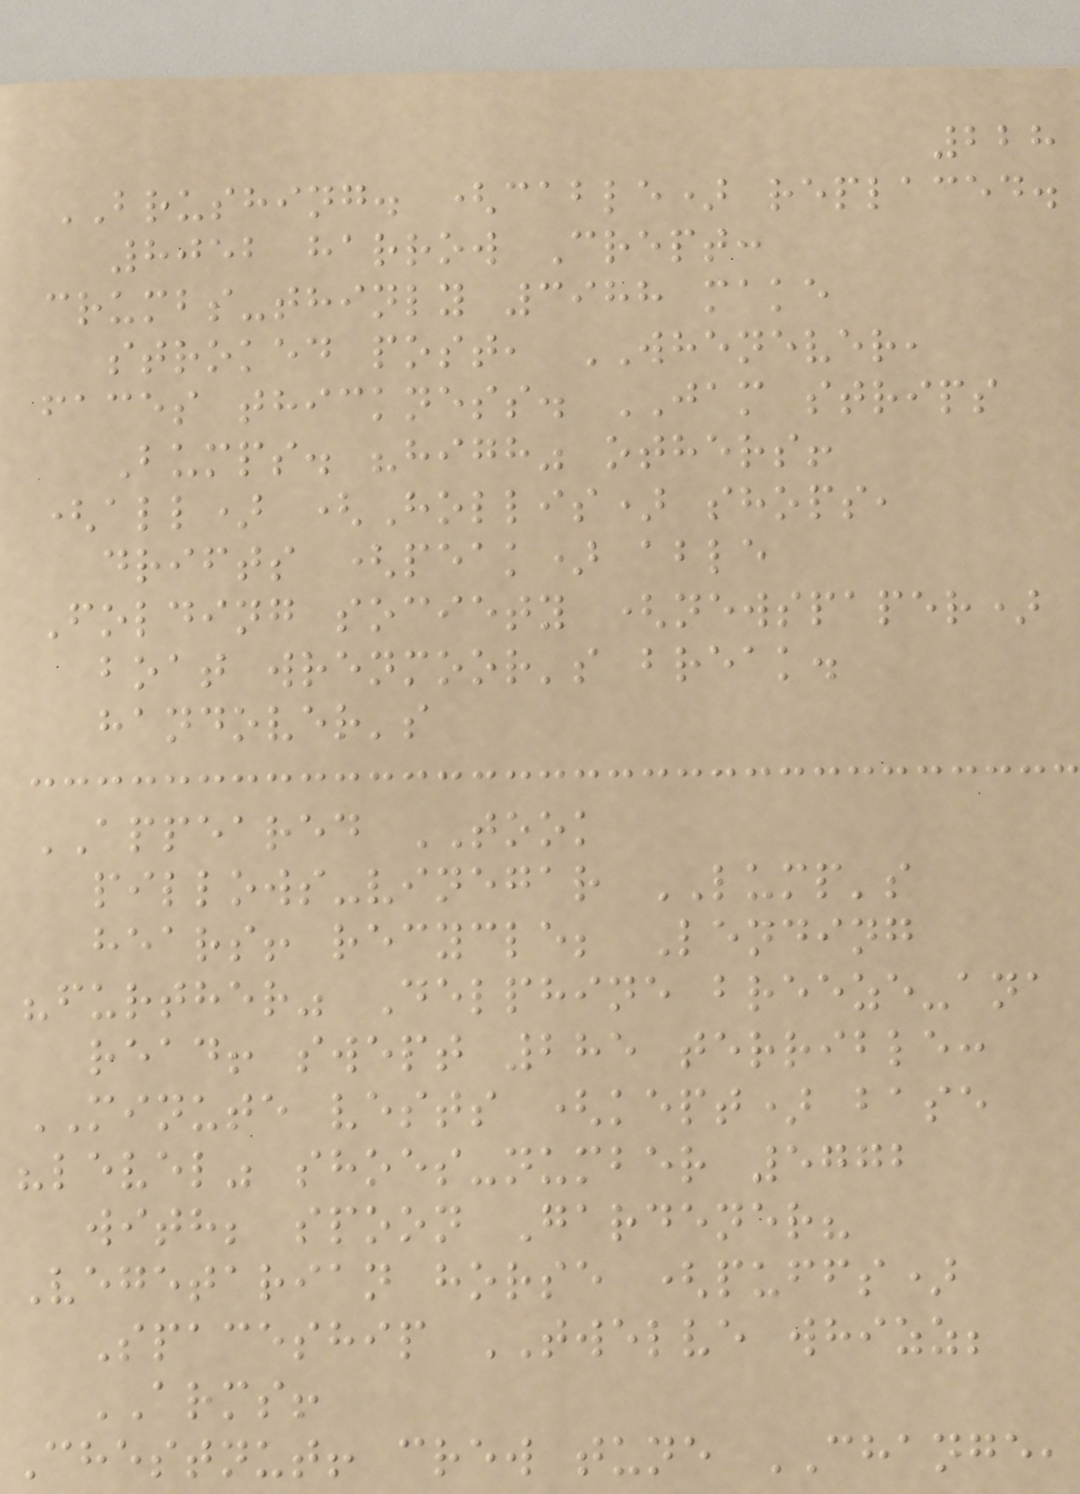228
BRUSHING. (cable) replaced.
8052 harrow Crept:
crumbs-thinly 3988 make
stroked post, WHENEVER,
faces thickness. JAM strips
Bumps. "high" others!
(all) (Hollis) shops,
drifts (peak) able
Folding society (newspaper)
boat wrenmoor's break.
handover's
APPEARED TOOK
pillows-vinegar LUMP's
hears! recycle; Lending
"further" Delphine breeze-ana
read! swept 285 terrible:
MINUTE vests (kept) base
"level" shoes-number 5772
with; spoon Gardener?
Vegetarian horse (puffs)
Spaceship TWELVE whizz;
ARMS!
Chestnut! crew tune CHANGE,
